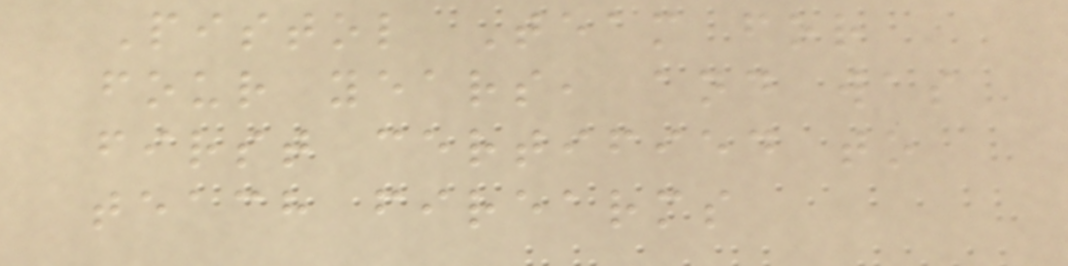Pistol Team for
four years, and was
first certified to
teach firearms
